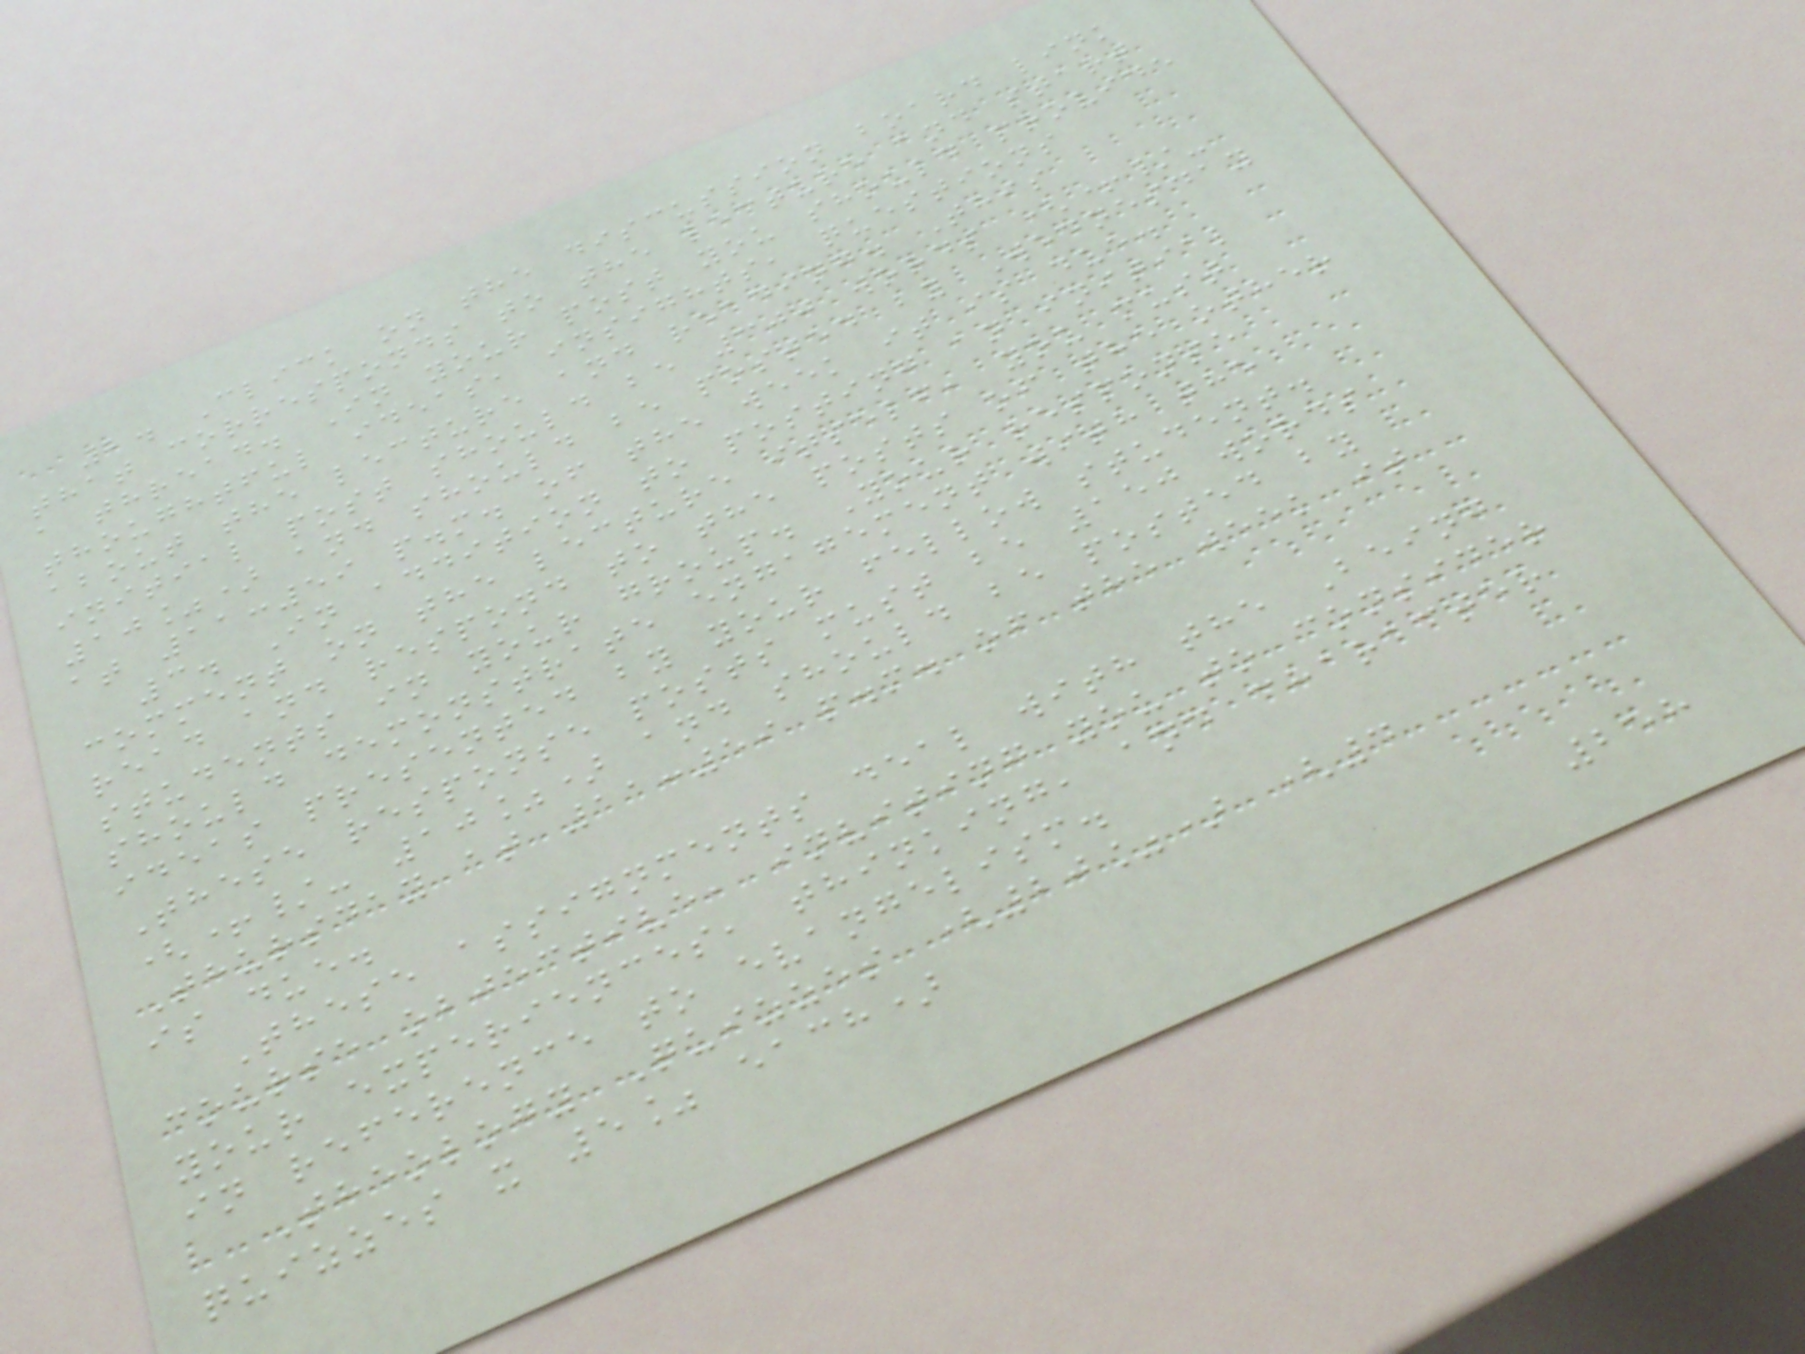2. Click on the discussion board link
that corresponds to the lecture and start
a thread. In your post you should provide
thoughtful ideas, insights, questions
about the lecture and reading. This
initial post should be 300 words (+/-
10%) and should be posted by Wednesday
at 11:59 p.m. of the week it is due.
3. In addition to posting an initial
comment on the lecture itself, you must
read and respond to the posts of the other
students in your group. Your response
should demonstrate engagement with the
ideas presented by your fellow student.
These response posts must be 150 words
(+/- 10%) and should be posted by
Thursday at 11:59 p.m. of the week it
is due.
These assignments deal with the Being
course objective, inviting you to consider
your experiences, thinking, and character
in reference to evangelism.
Theology Quizzes (20%) (4
quizzes x 5% each)
258
